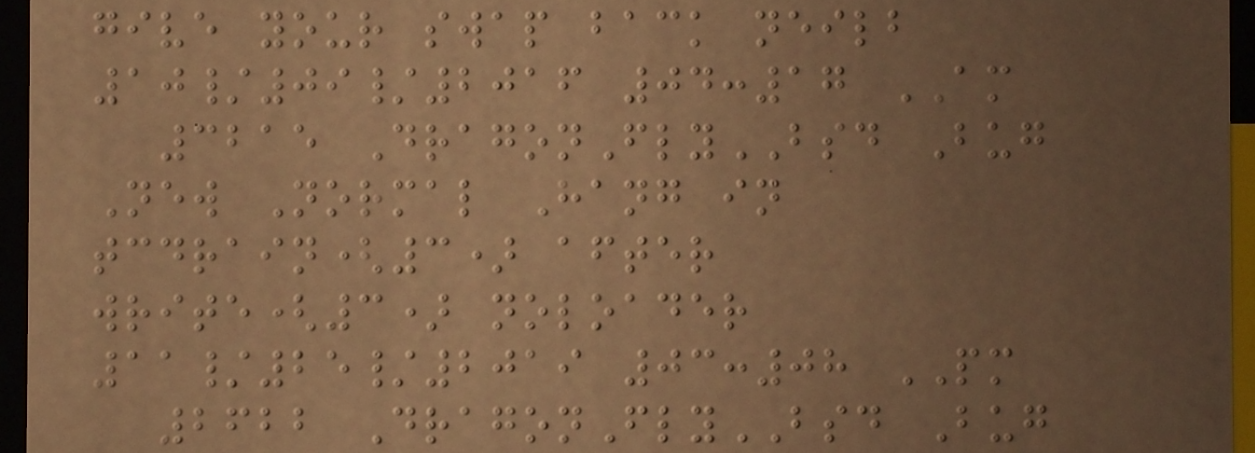give your swap back neilb
10/09/2016 04:17 AM
3215 DragonFlyBSD Bug
New Normal Hang in
tcdrain(3) after
write(3) noloader
11/25/2019 03:08 PM
2622 DragonFlyBSD Bug
